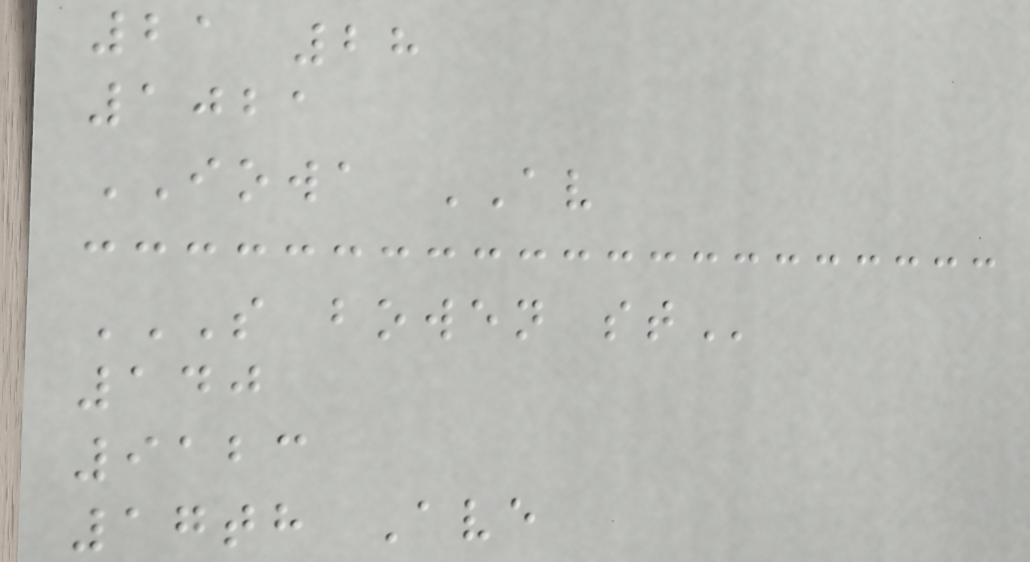21 28
1021
IOWA AV
S BOWEN ST
140
9123
17th Ave
